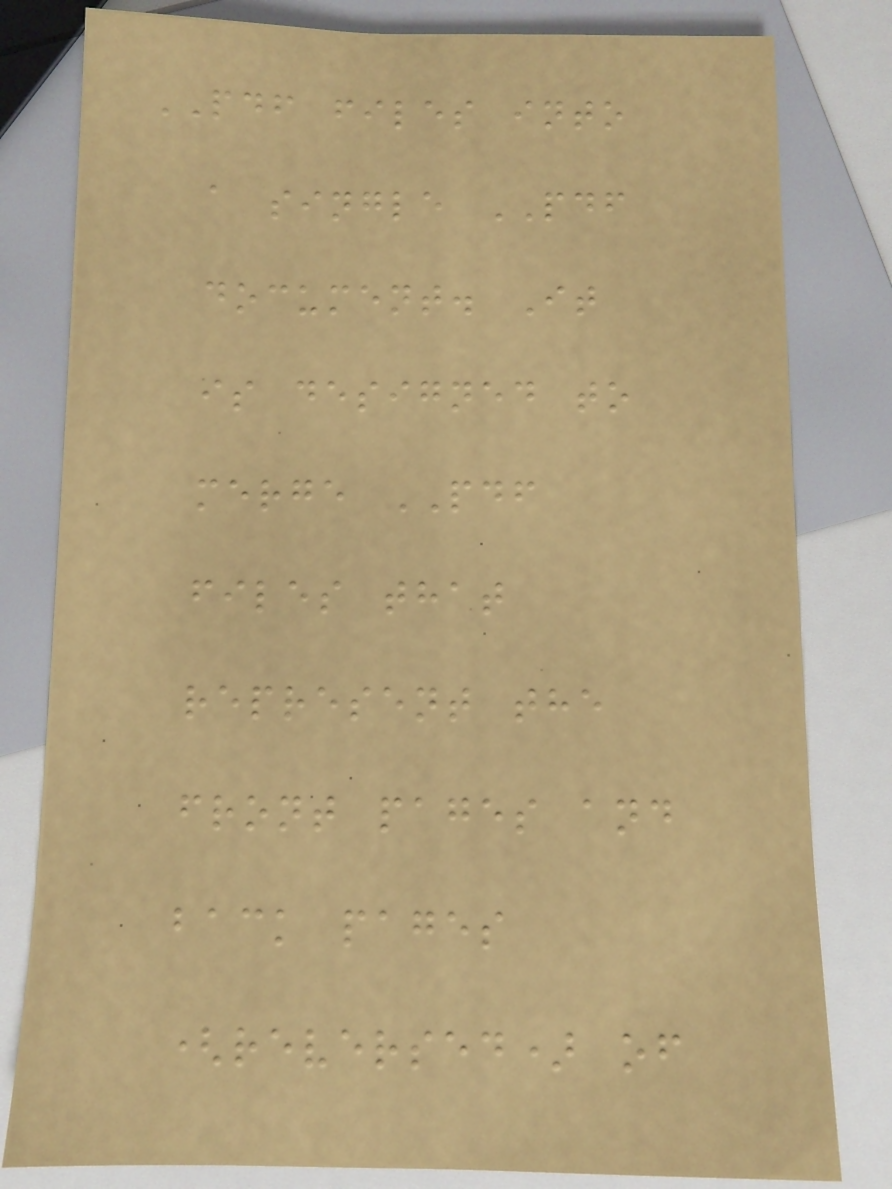PDF files into
a single PDF
document. It
is designed to
merge PDF
files that
represent the
front pages and
back pages
(reversed) of
